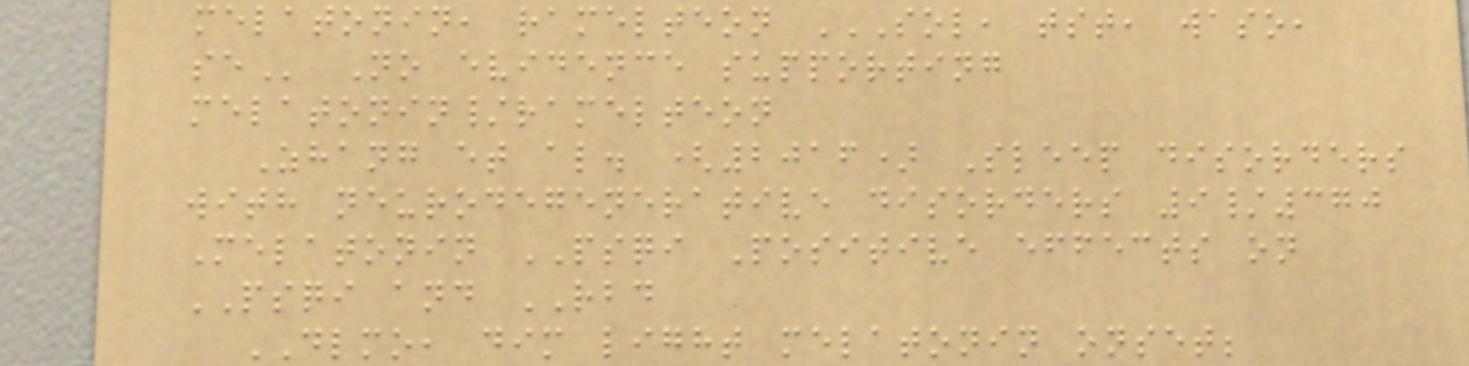melatonin, ramelteon SOL, TST, WASO,
SE No evidence supporting
melatonin/ramelteon
Zhang et al. (2016) Sleep disorders
with neurodegenerative disorders 9/370
Melatonin PSQI Positive effects on
PSQI and RBD
DLMO, dim light melatonin onset;
